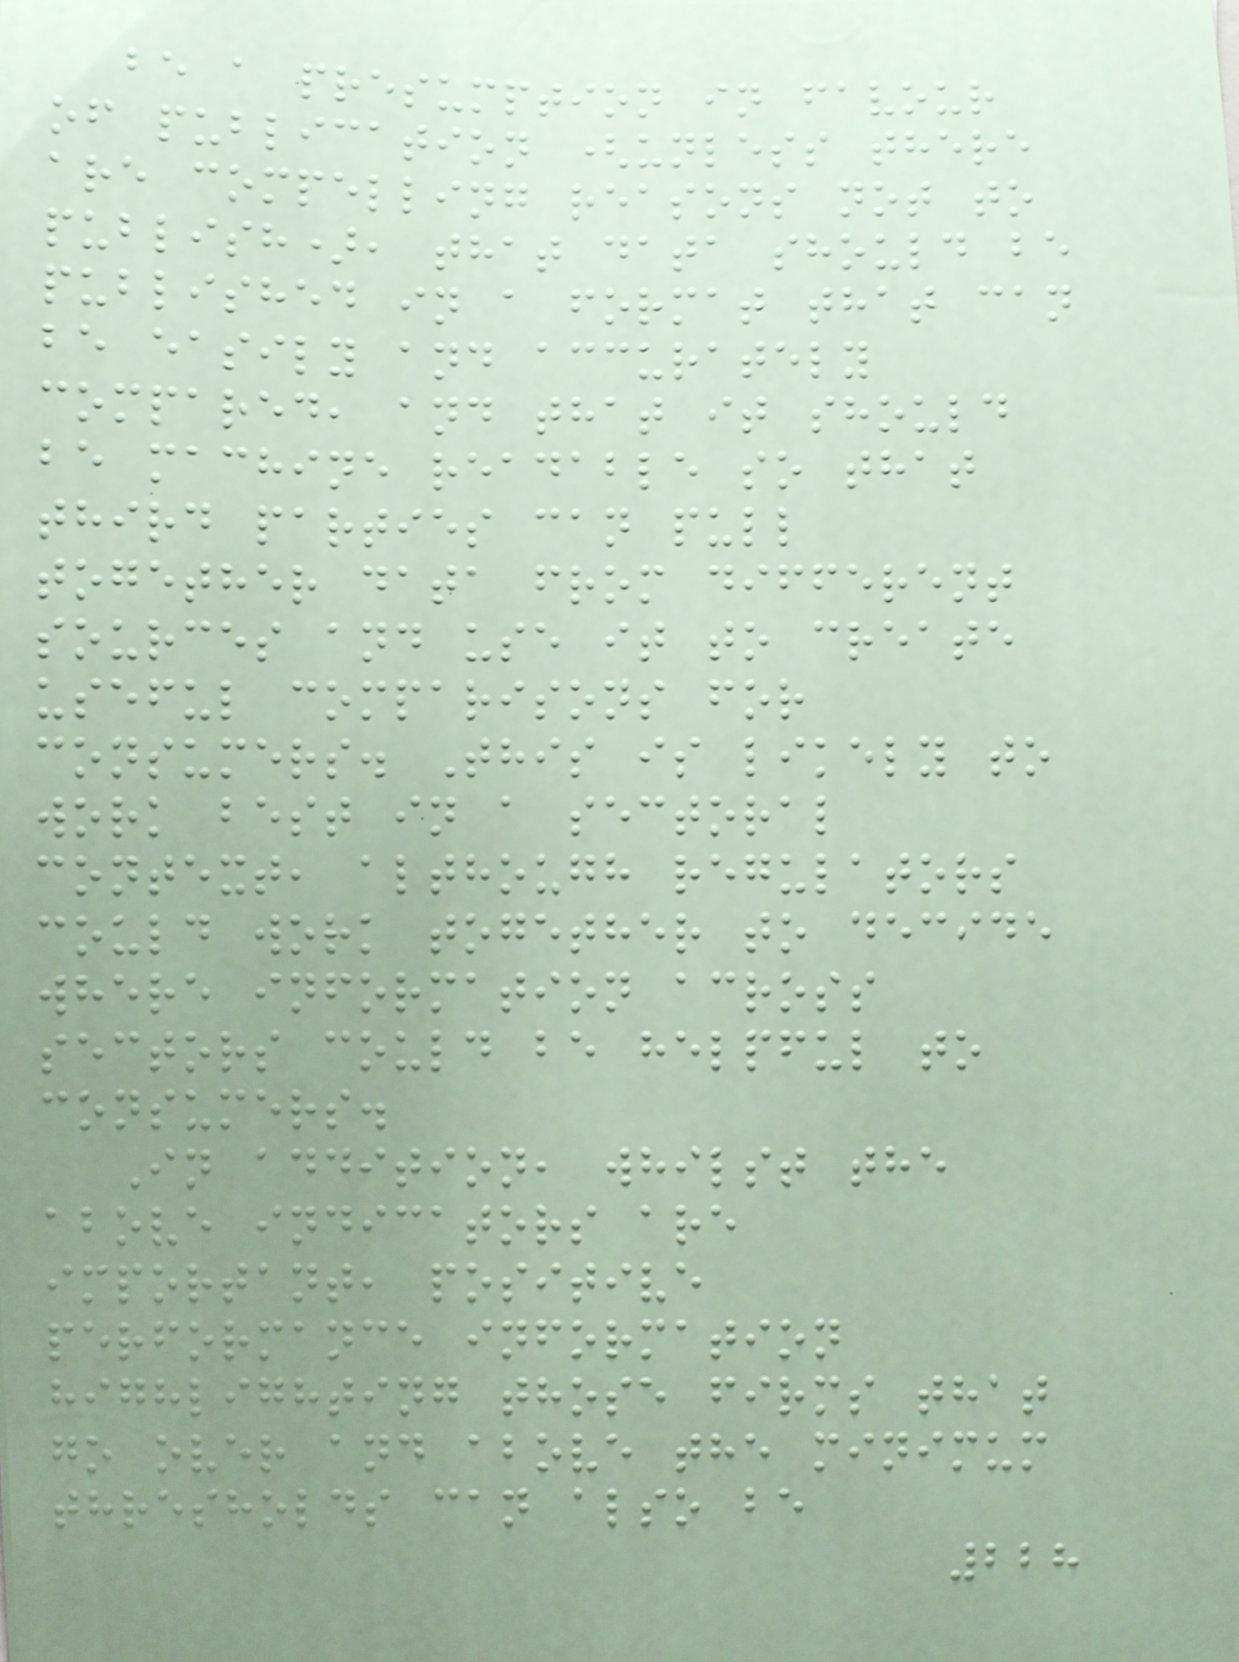be a presumption in favour
of publication (unless there
are compelling reasons not to
publish), that data should be
published in a format that can
be easily and accurately
compared, and that it should
be machine readable so that
third parties can pull
together data from different
sources and use it to create
useful comparisons for
consumers. This is likely to
work best in a sectoral
context, although regulators
could work together to decide
where information across
sectors could be helpful to
consumers.
In addition, whilst the
above indicators are
important, positive
performance information
highlighting those firms that
go over and above the minimum
thresholds can also be
228
